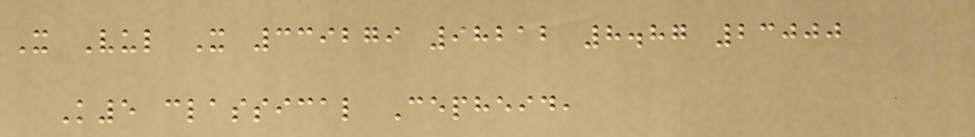X Vul X 339279 98212 8.87 23000
K5 classical Cepheid,
